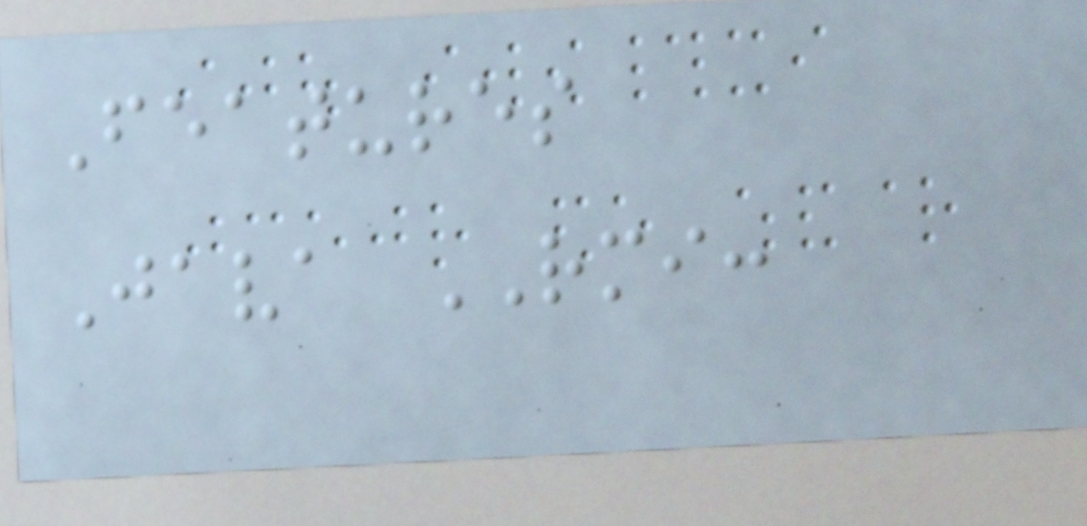Features
Java RMI:
